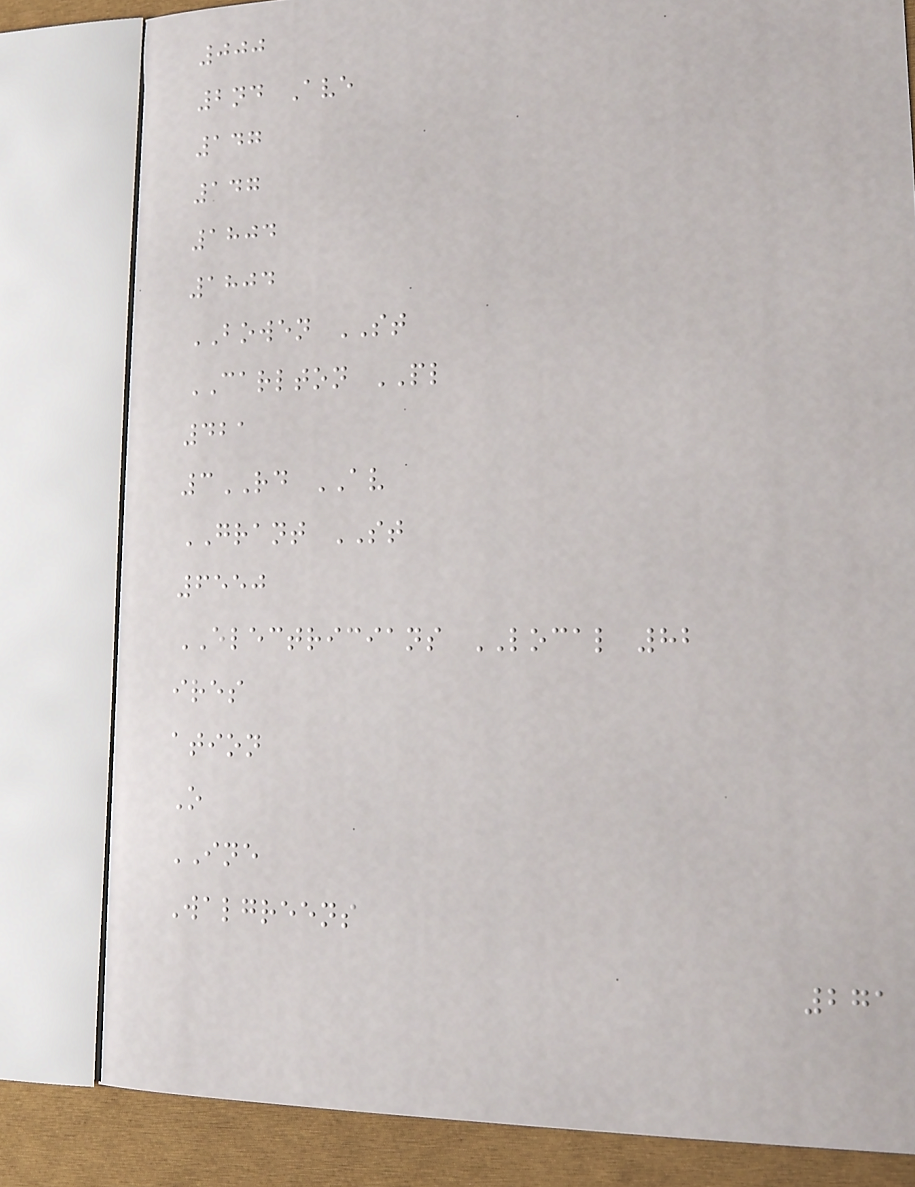000
2nd Ave
147
147
1804
1804
BOWEN ST
CARLTON PL
421
3RD AV
GRANT ST
6550
ELECTRICIANS LOCAL 82
ires
ation
O
INE
Walgreens
271
